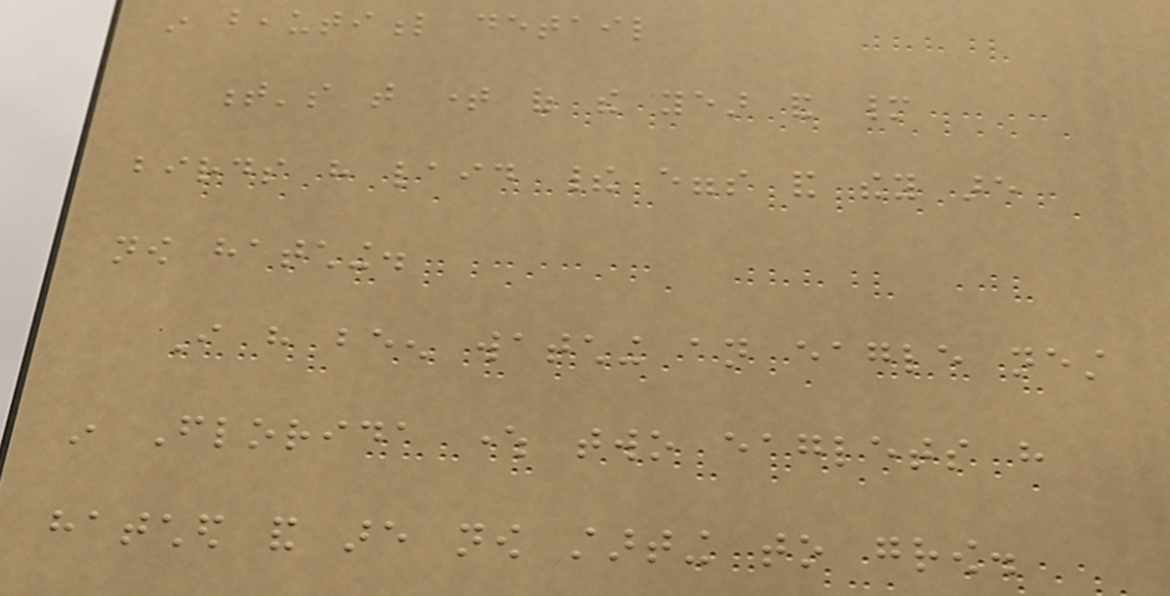in beautiful detail
t's that time of the year and many
birds have laid their eggs and they are
now hatching.
I have been watching an eagle nest
in Florida where two eaglets have
hatched and are now starting to grow.
